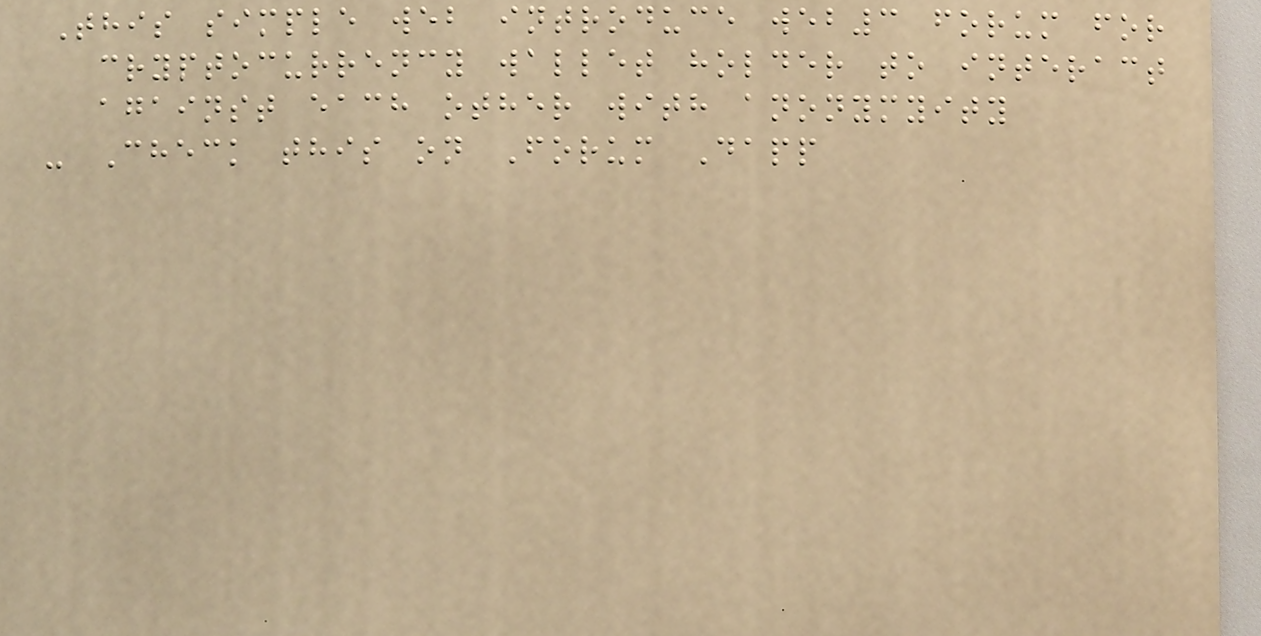This simple web introduce web3 forum for
cryptocurrency wallet holder to interact
against each other with anonymyity
- Check this on Forum Dapp
